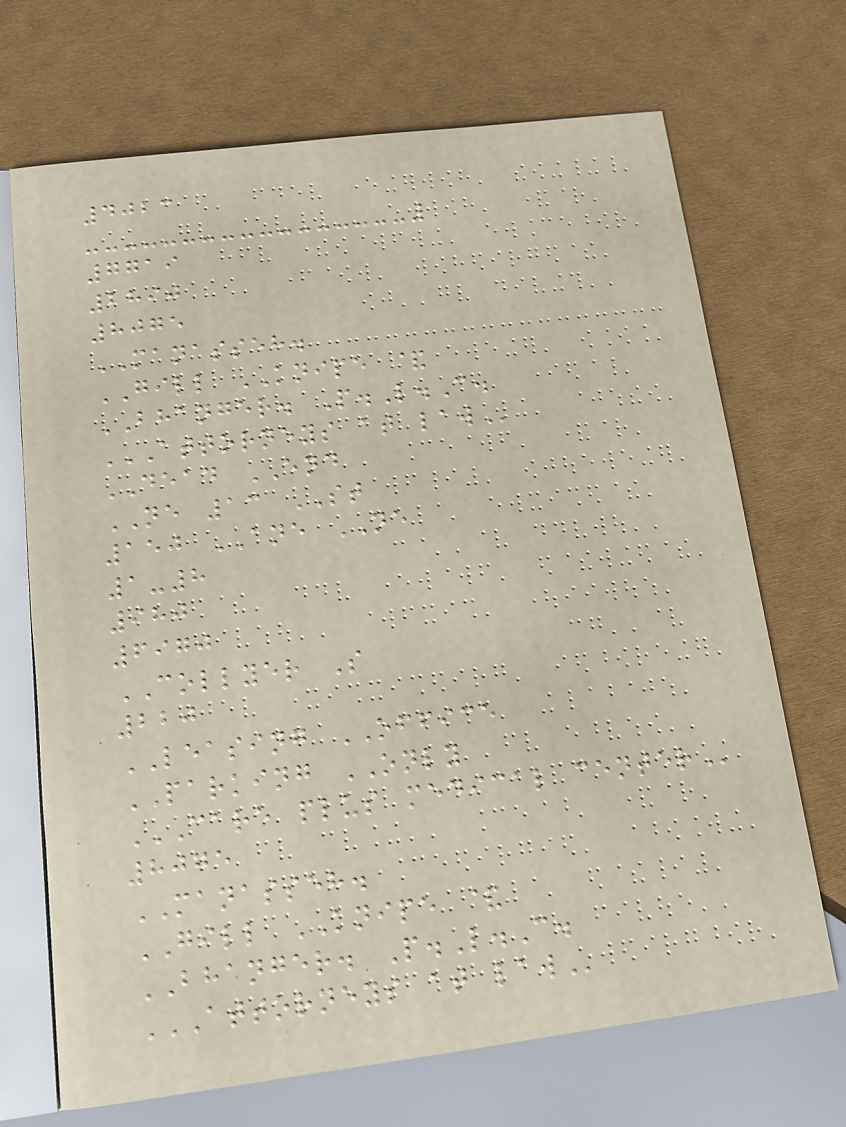4023
7719
2890
8075
MANASSEH.
GILL KNIPE &
BHANGER. P.L.C.
ATTORNEYS AT LAW
DEAD END
NE 13 ST
150 ANE NE
1-8
980
6970
COLLYER S
220
LEASING OFFICE
PARKING ONLY
CARE PLUS MEDICAL CENTER
8075
MANASSEH.
GILL KNIPE &
BHANGER. P.L.C.
ATTORNEYS AT LAW
